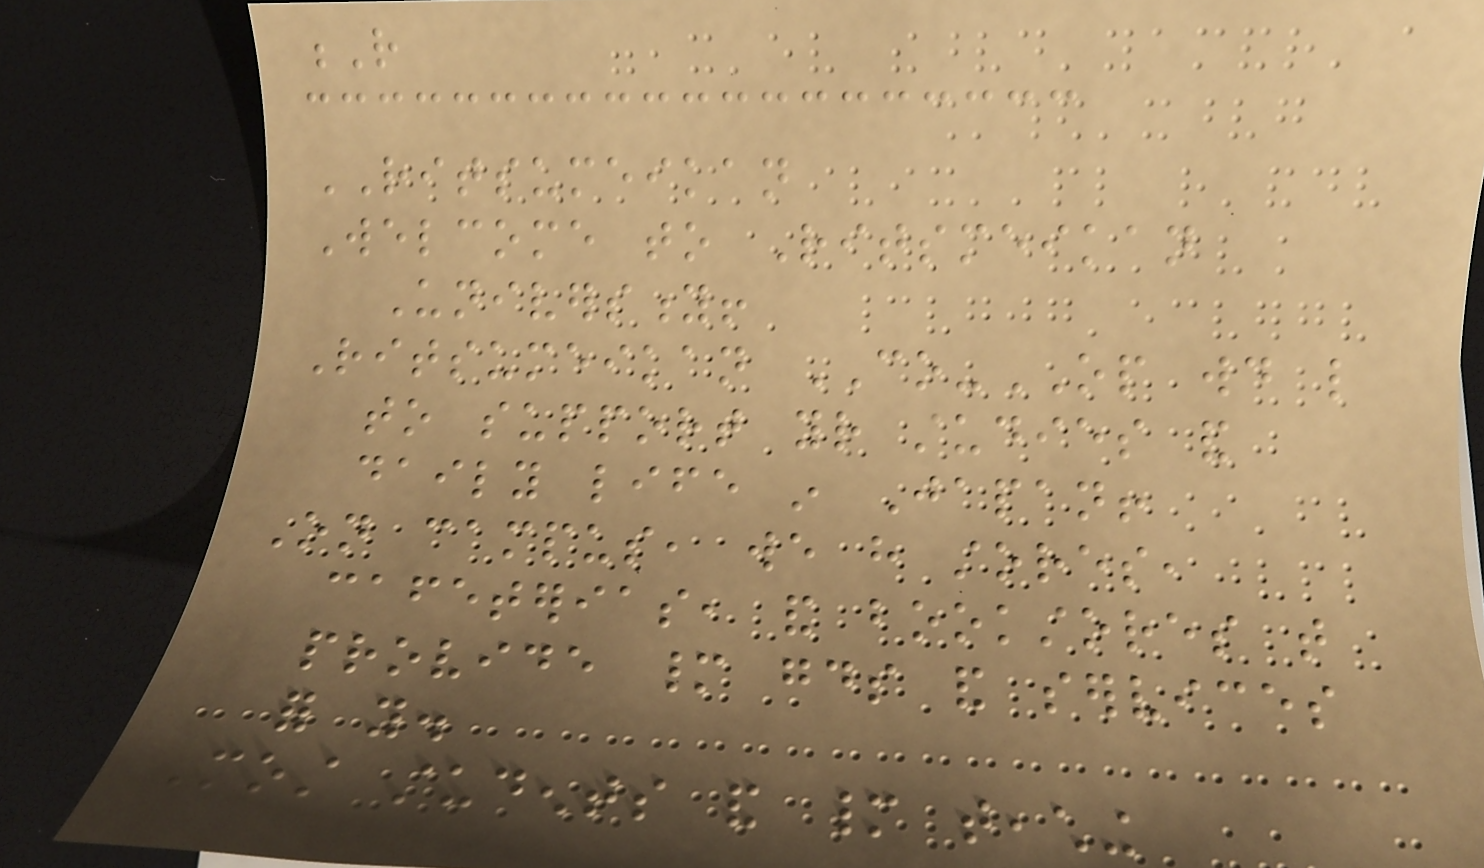R
RITSUMEIKAN
Welcome to Ritsmeikan
University!
Ritsumeikan CO-OP would like
to support your studies and
daily life in Japan!
On campus, we have stores,
cafeterias, and bookstores that
provide many goods and services
for you.
Most students and many teaching
